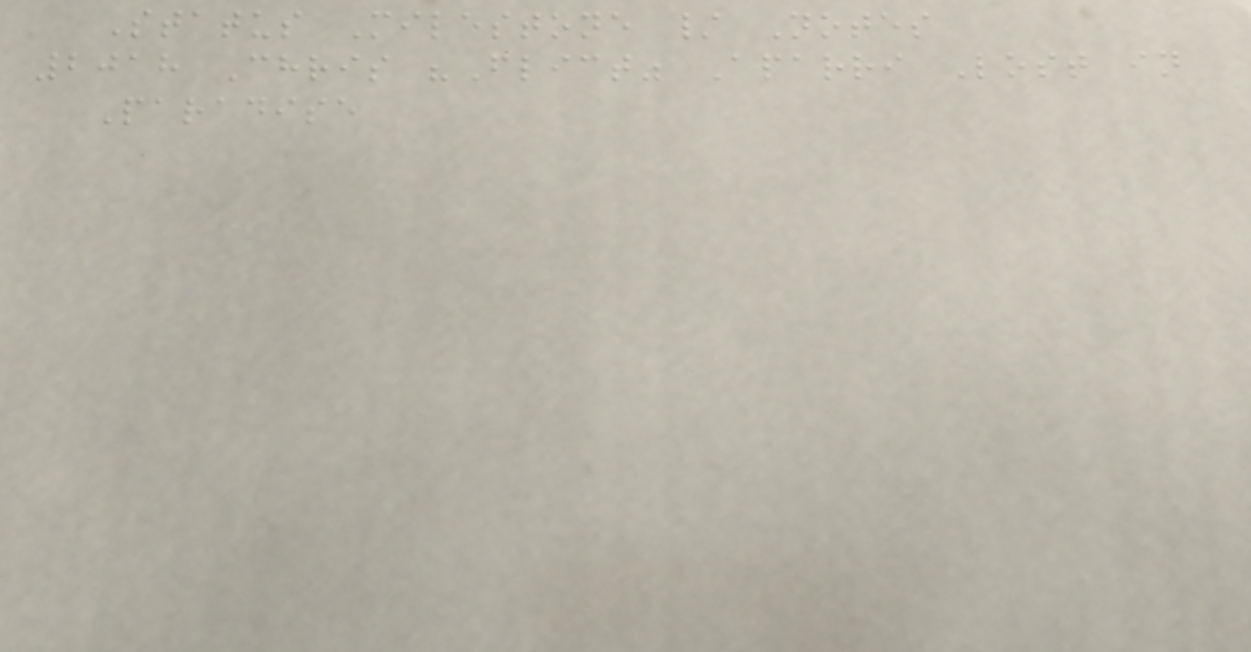Status Milestone / Notes
2018 Chris "Flict" Aparri Lost in
Paradise
